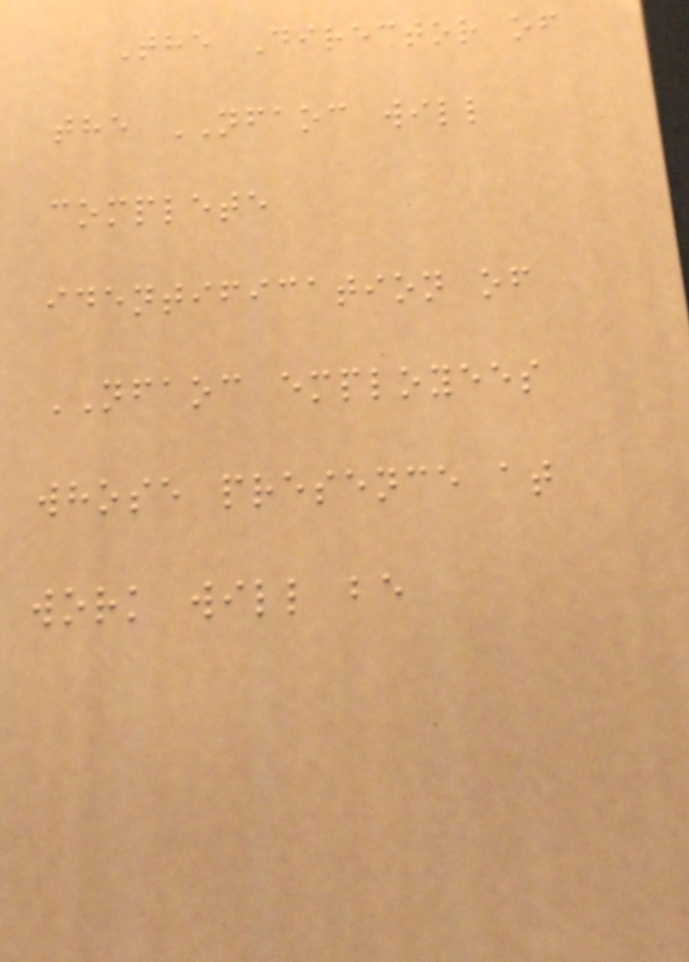The Director of
the NFAOC will
complete
identification of
NFAOC employees
whose presence at
work will be
